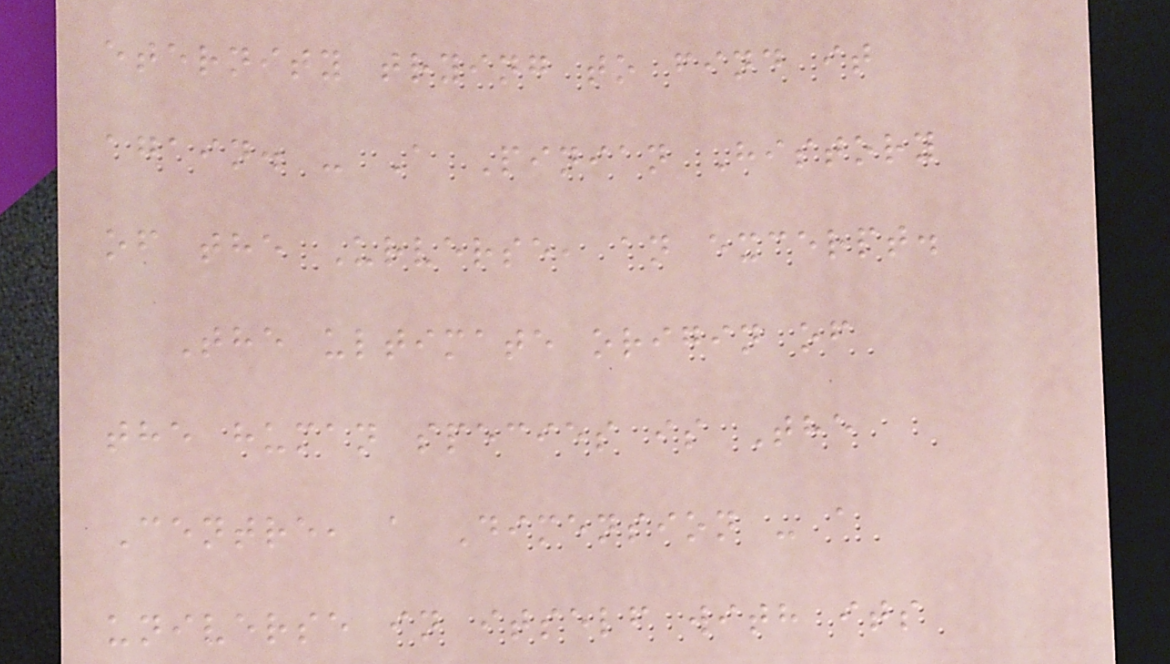eternity trying to find it
again. - A Pinian History
of the Urverse, an excerpt.
The ultimate origin of
the human species is The
Centre, a Dimension - a
universe in itself with its
